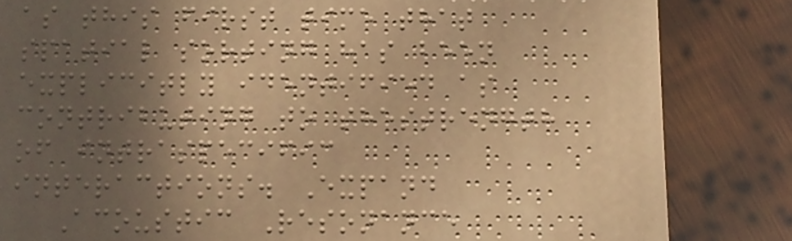as this first time that
spatial sorting has been
explicitly identified as
contributing to thestrength
of intraspecific
interactions. Expand
Acoustic Resonance
